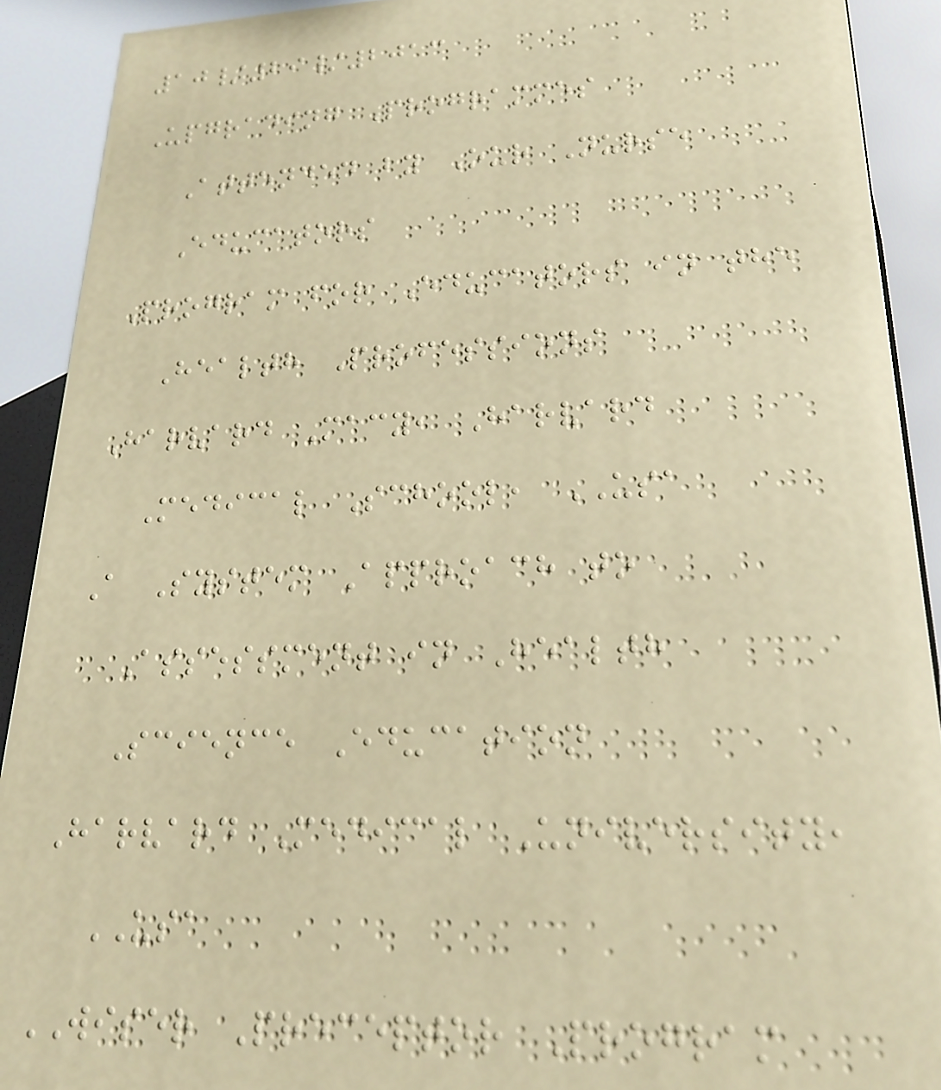10/29/2013
Upgrading Programmes
Attended by Our Nurse
Educators
Program for Educators in the
Health Professions
Harvard Macy, Harvard
Medical School, USA
A System Approach to
Assessment in Health
Science Education
Harvard Medical University,
USA
WISER Preceptor Program
